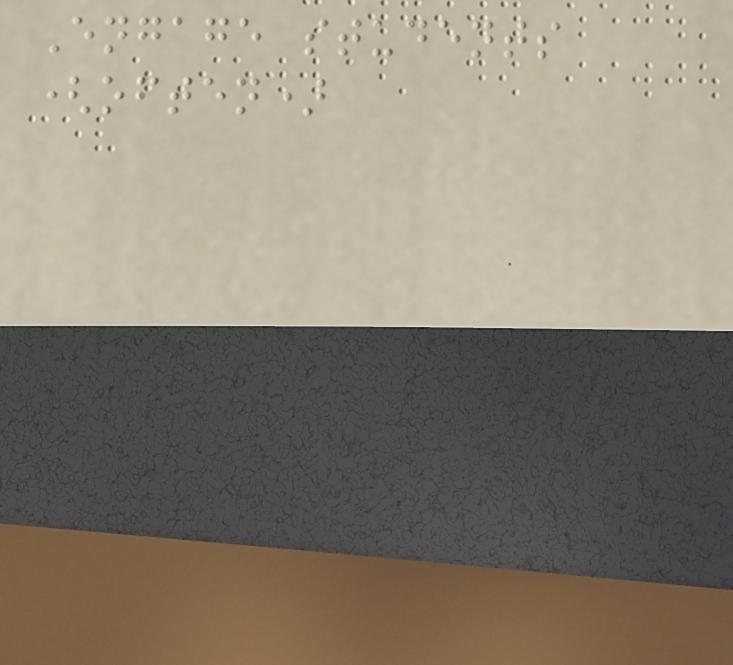Engage students
(often)
